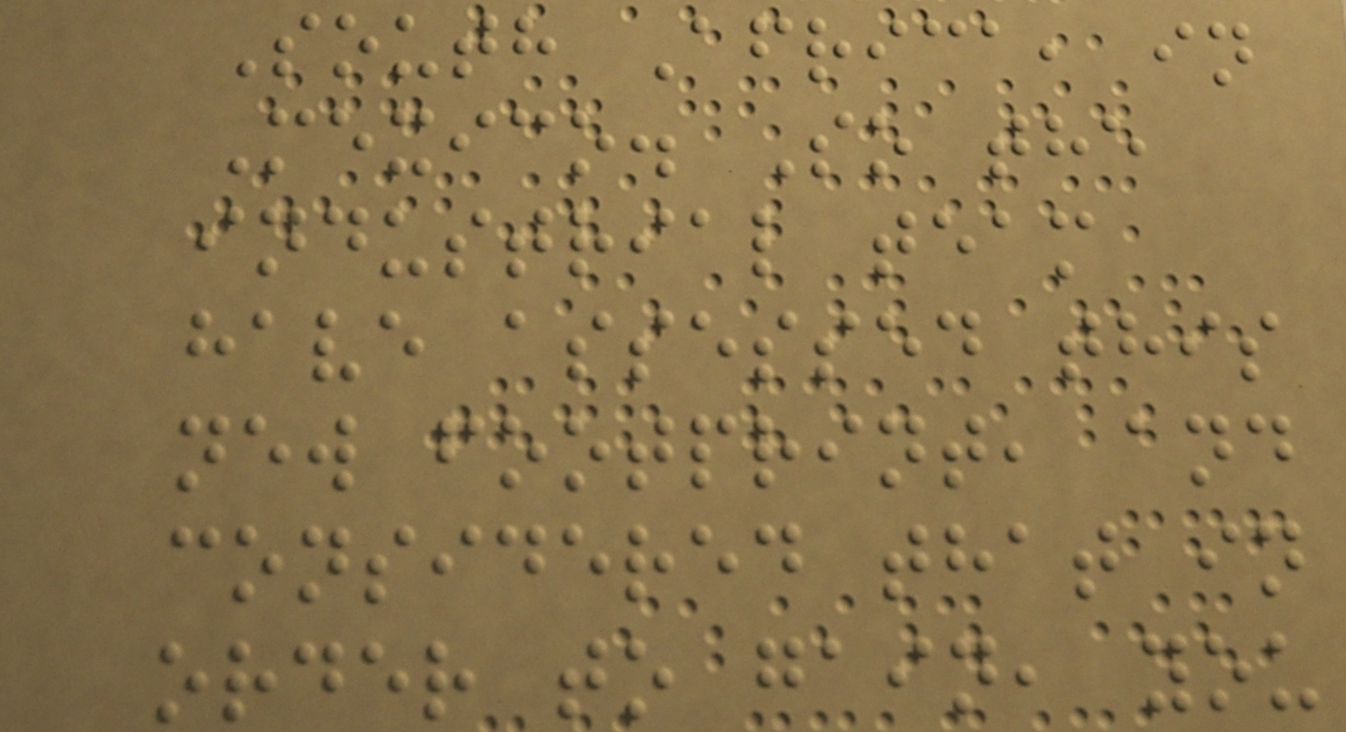South Africa, in
Mexico. So the
industrial team
have assessed this
new footprint, and
considered that in
order to gain, you
